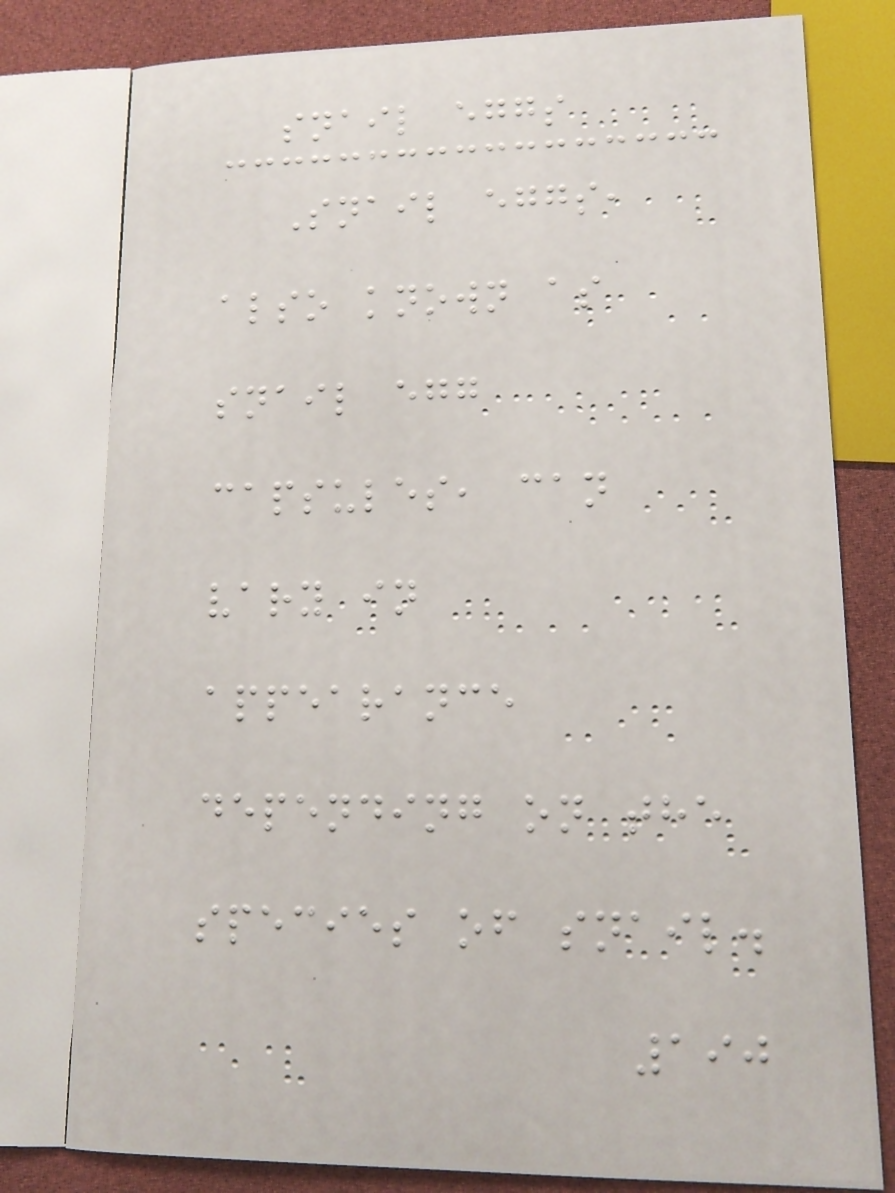snail eggs
Snail eggs,
also known as
snail egg
capsules, can
vary in
appearance
depending on the
species of snail.
190
